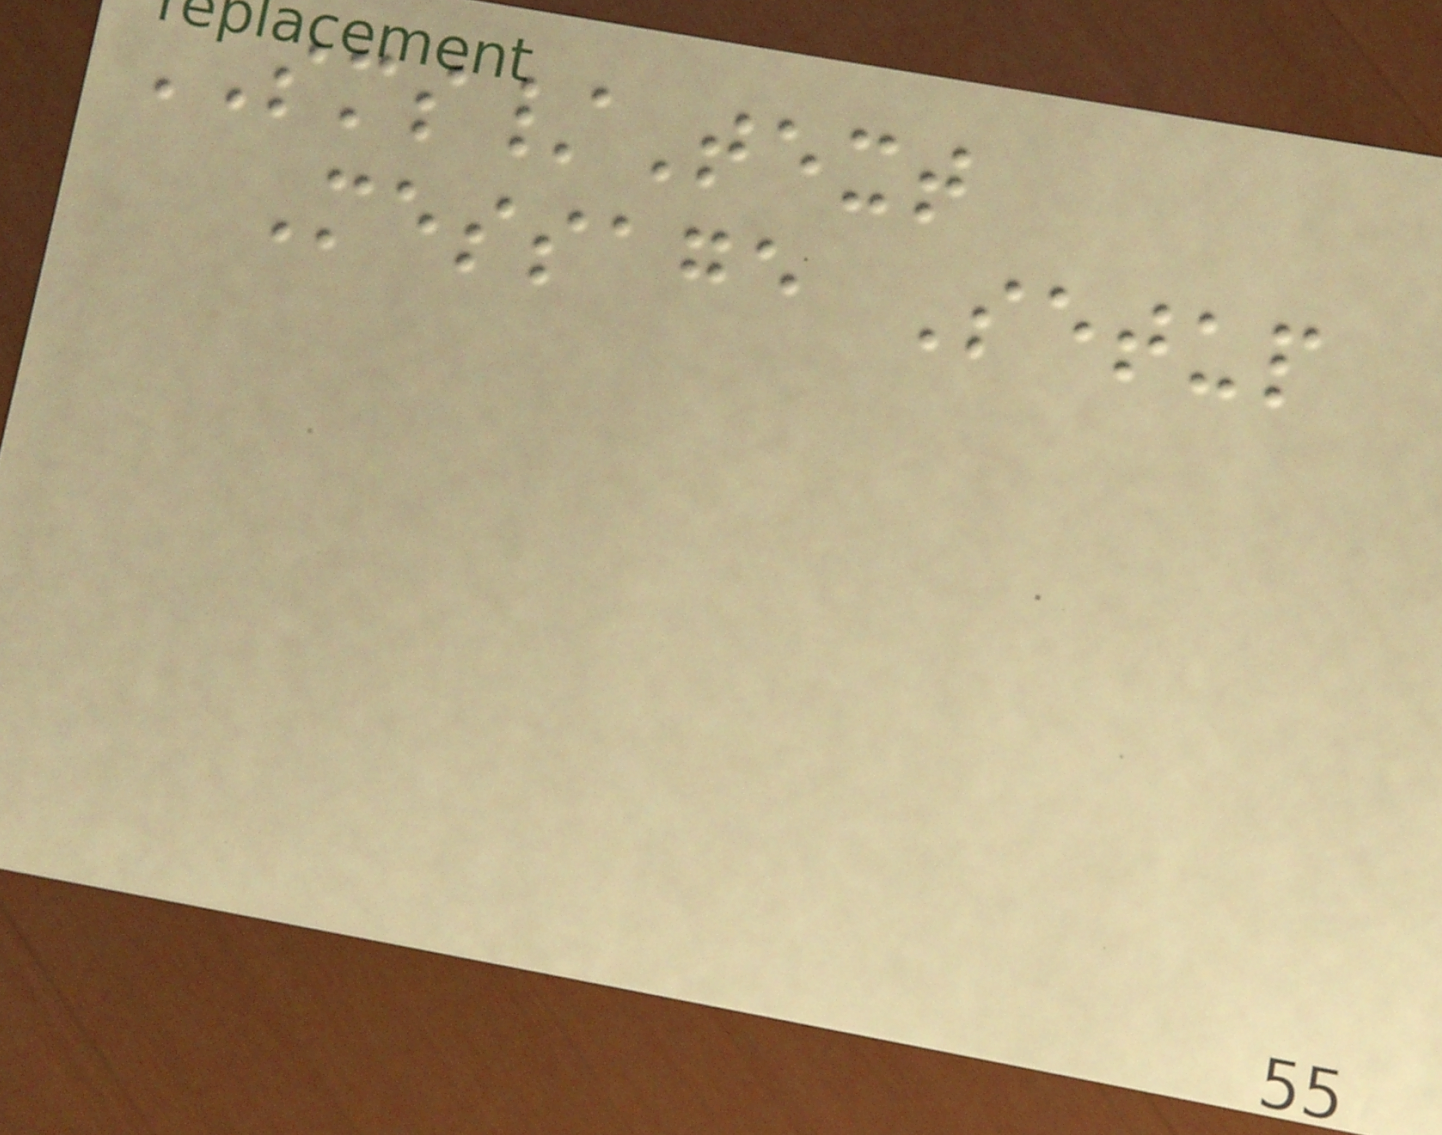SMS/Text
Message Setup
